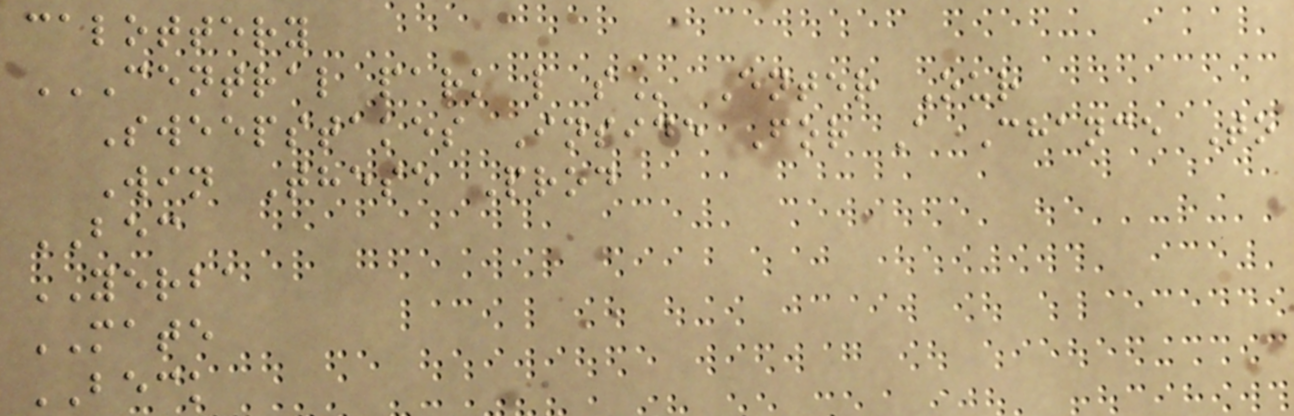calottery
CENTRAL PARK L S Enter Our
Sweepstakes Inside For A Chance To
Win These Prod
BEC
YERBA
MATE
BECK
